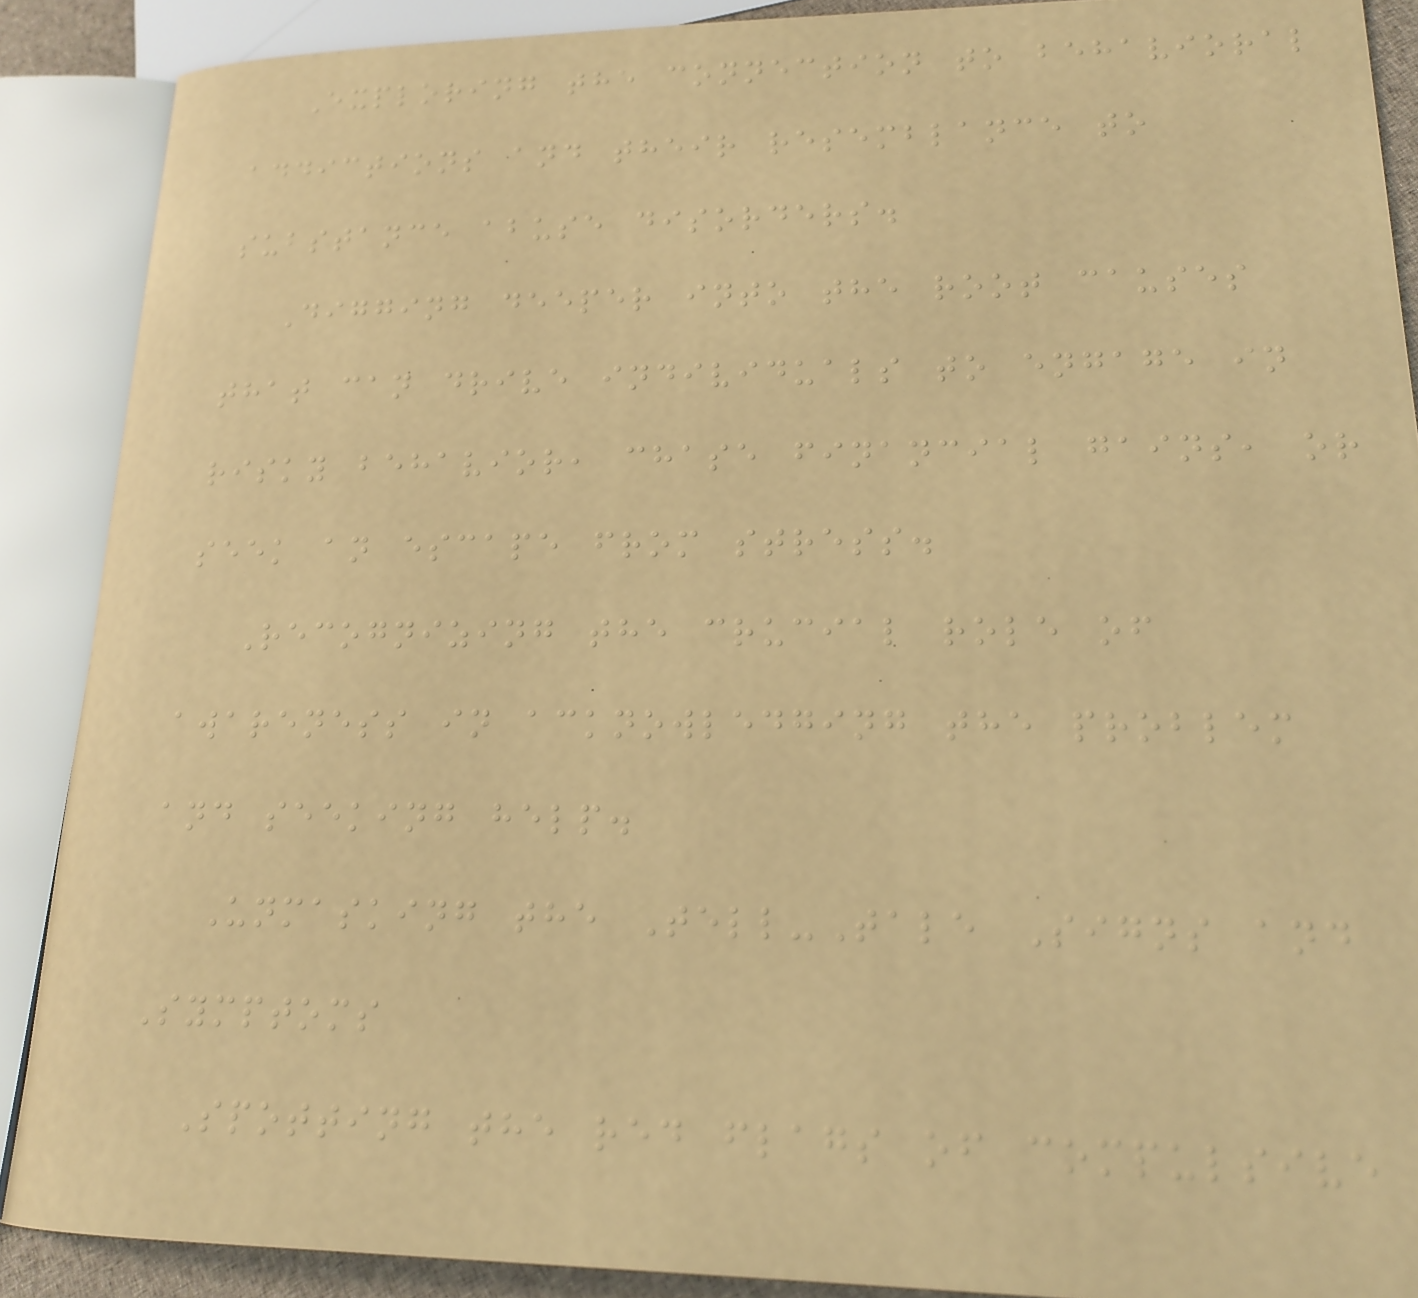Exploring the connection to behavioral
addictions and their resemblance to
substance abuse disorders.
Digging deeper into the root causes
that can drive individuals to engage in
risky behavior, chase financial gains, or
seek an escape from stress.
Recognizing the crucial role of
awareness in acknowledging the problem
and seeking help.
Unmasking the Tell-Tale Signs and
Symptoms
Spotting the red flags of compulsive
